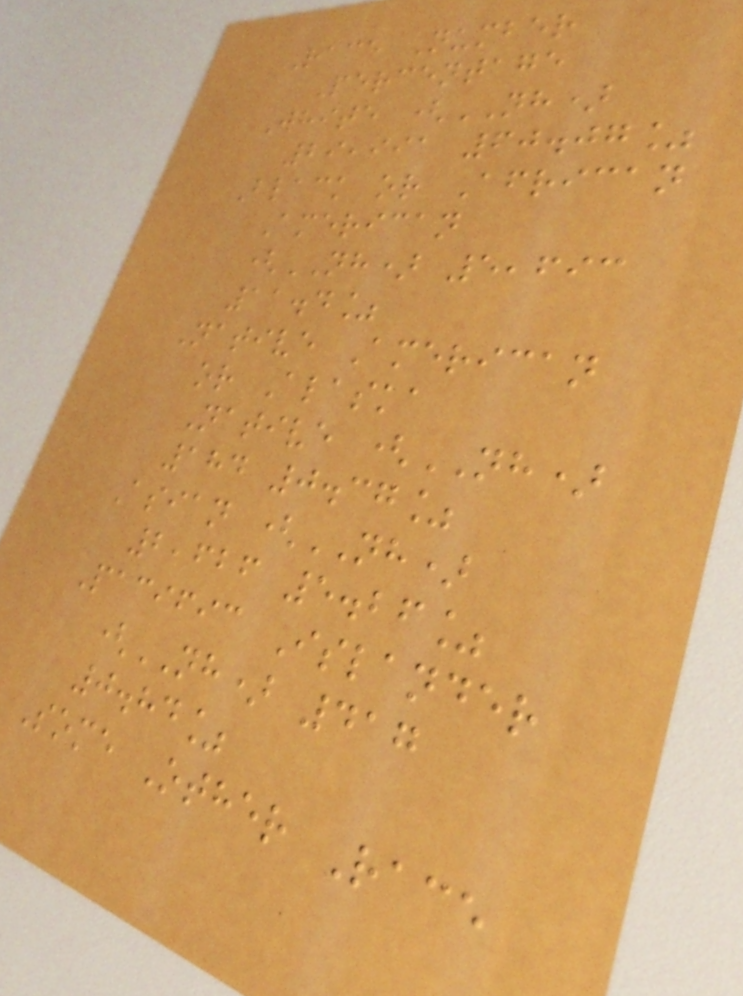Race Number
Percentage
White (NH)
29,991 60.07%
Black or African
American
(NH) 5,693
11.4%
Native American
or Alaska
Native (NH)
184 0.37%
Asian (NH)
2,626 5.26%
Pacific Islander
(NH) 417
0.84%
Some Other Race
